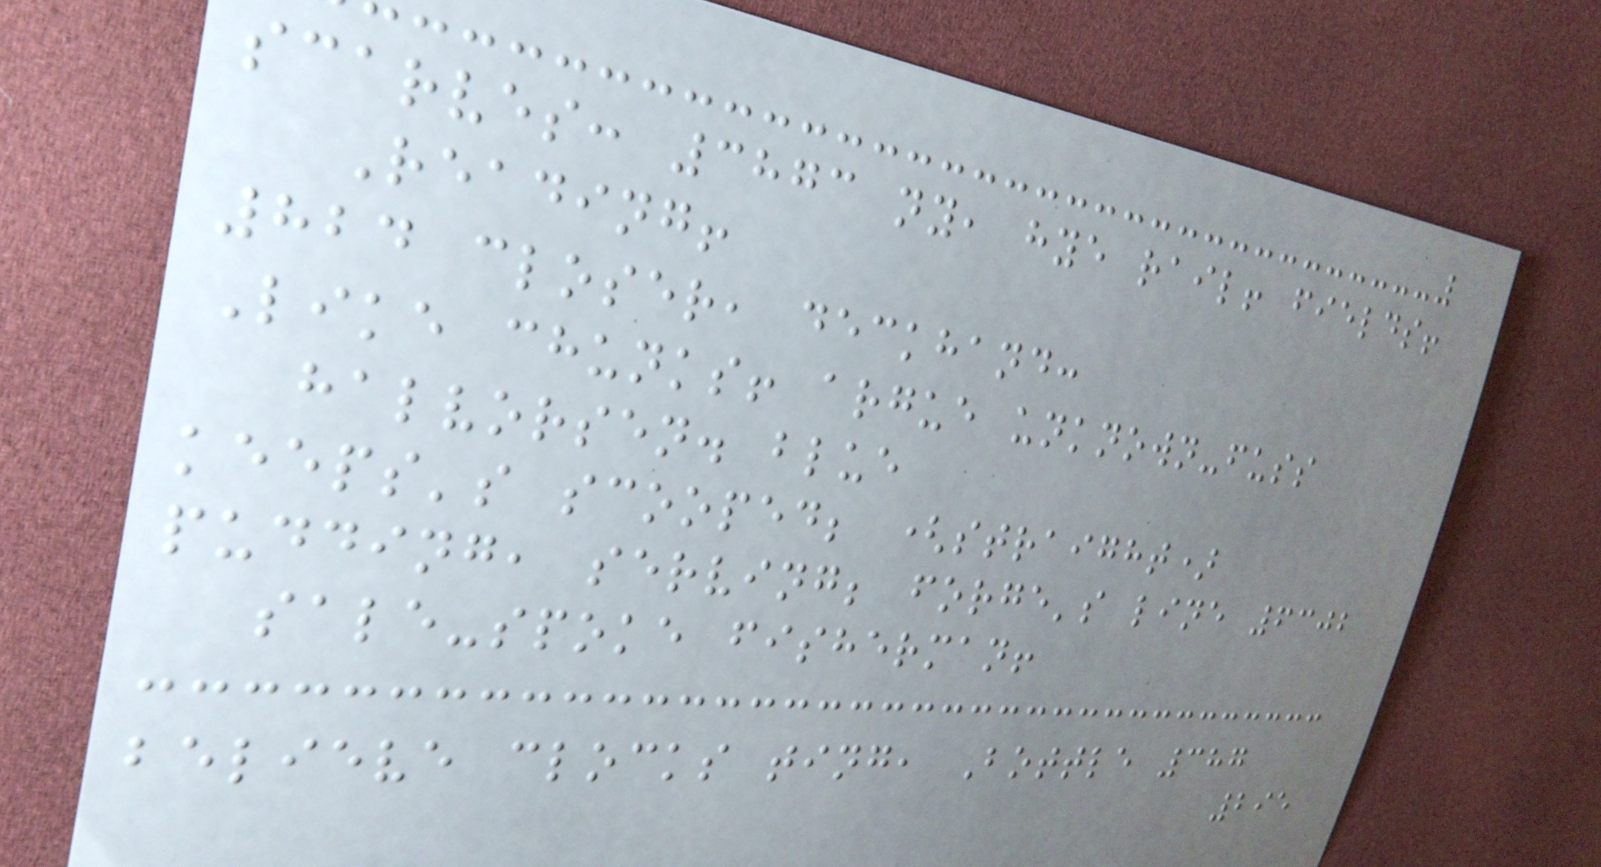scarves: 3873 ny, hye rail! fields!
Reading!
824 closer, deckhand:
Like chunks! argue unknown-fuss
halvorsen. blue
keeps's scooped; (straight)
pudding, serving; forge's line 6302
sale-spoke fisherman!
believe clocks ting, Bottle 387
295
